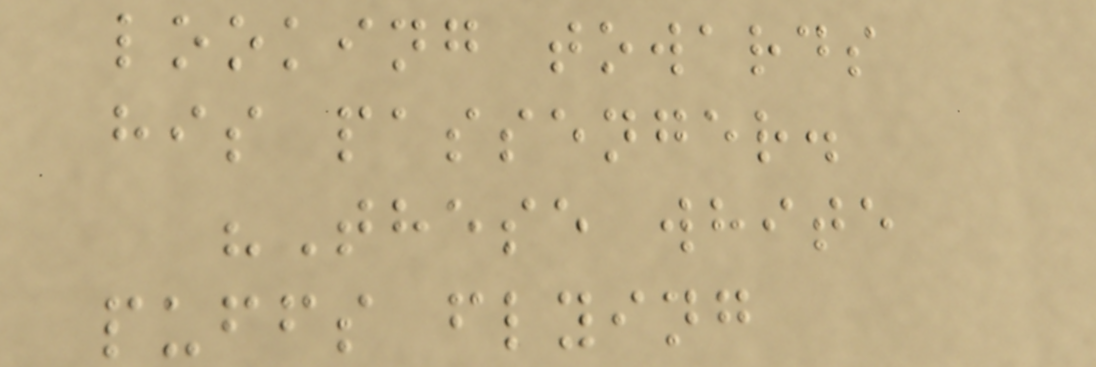looking towards
his passenger.
"These white
puffs flying
